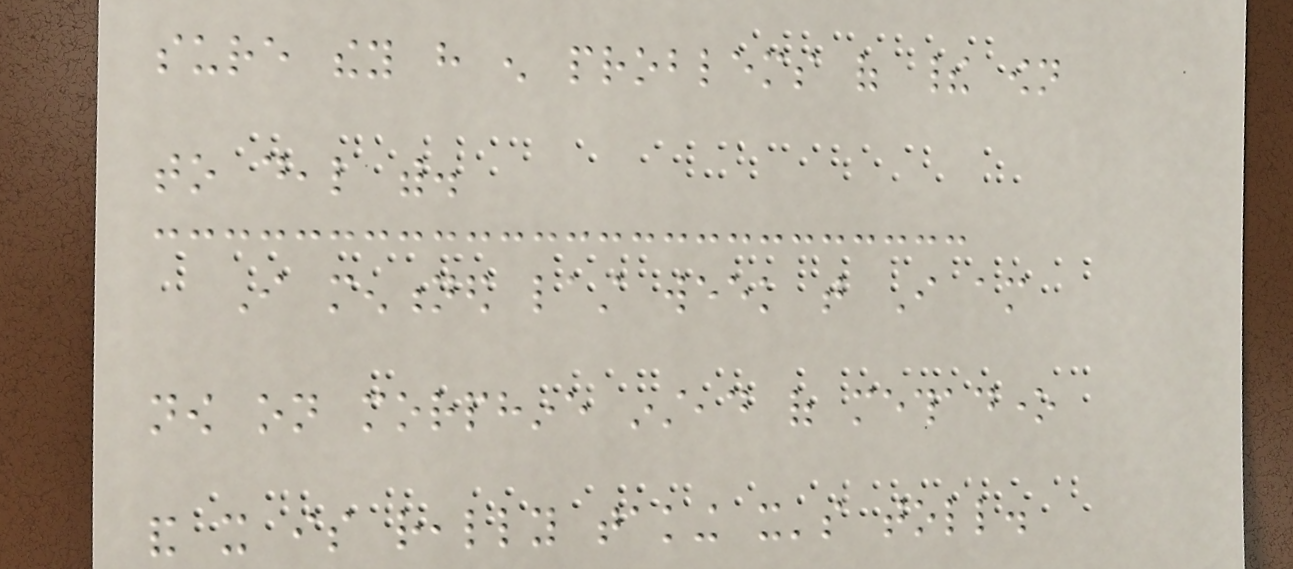sure they have enough problems of their own
to deal with.
I mentioned last week that I am
now on morphine instead of methadone
and it is really taking it's toll.
